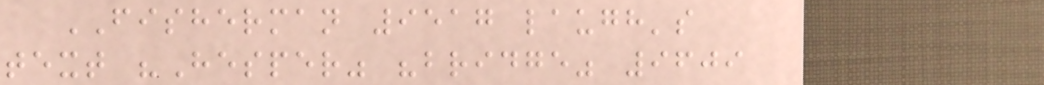FISHERMAN 9517 laugh's
text "Hesper" "bridge" 9609
